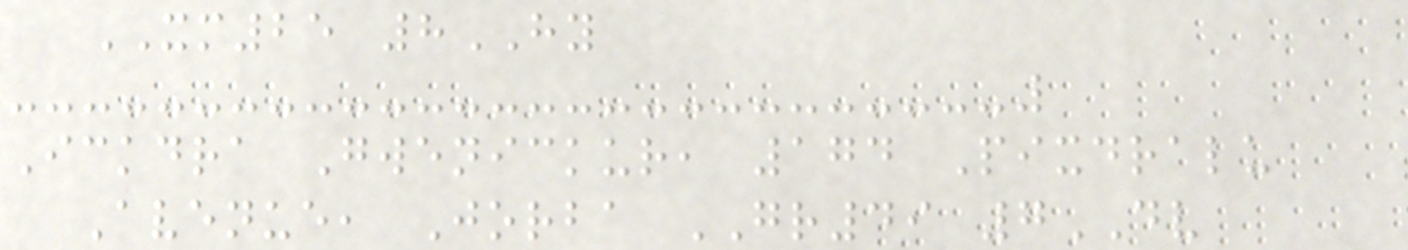XM25 8HY
Ickdra Gwenickur, 174 Pixdralu
Avenue, Jorba GR49 7DV
